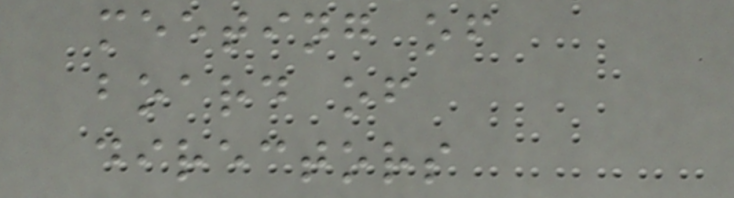meeting of
board of
directors
